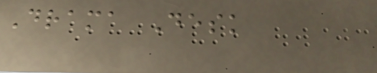Drama Desk
